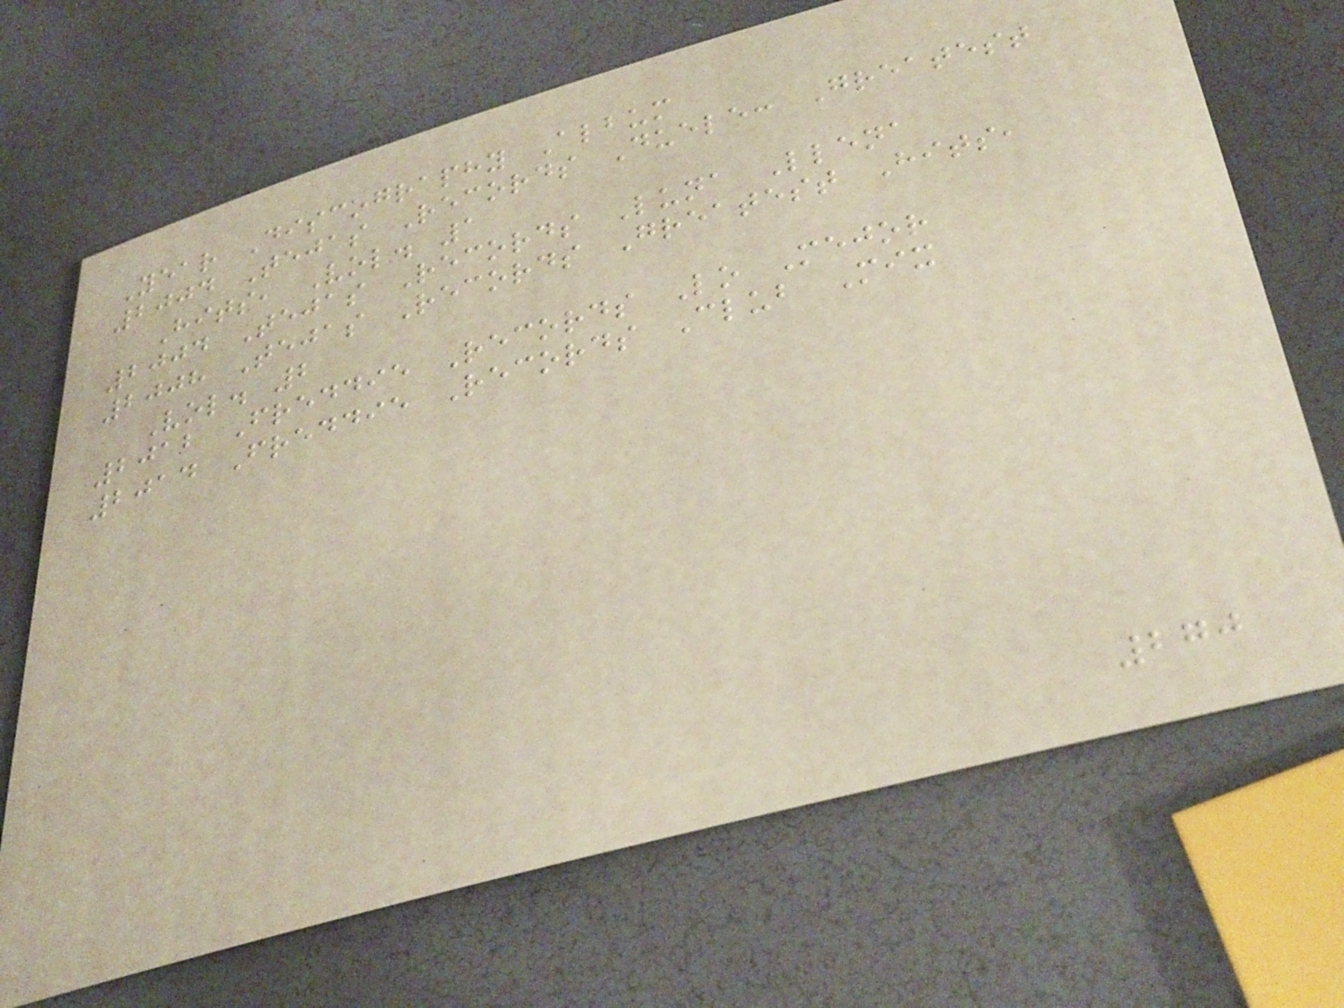Year Discography Album
2004 Tejas Records Duele: Greatest
Hits, Vol. 1
2004 Tejas Records Luna Llena
2008 Tejas Records Greatest Hits,
Vol. 2
2012 Freddie Records Lo Mejor
2014 Freddie Records Club Mix
270
